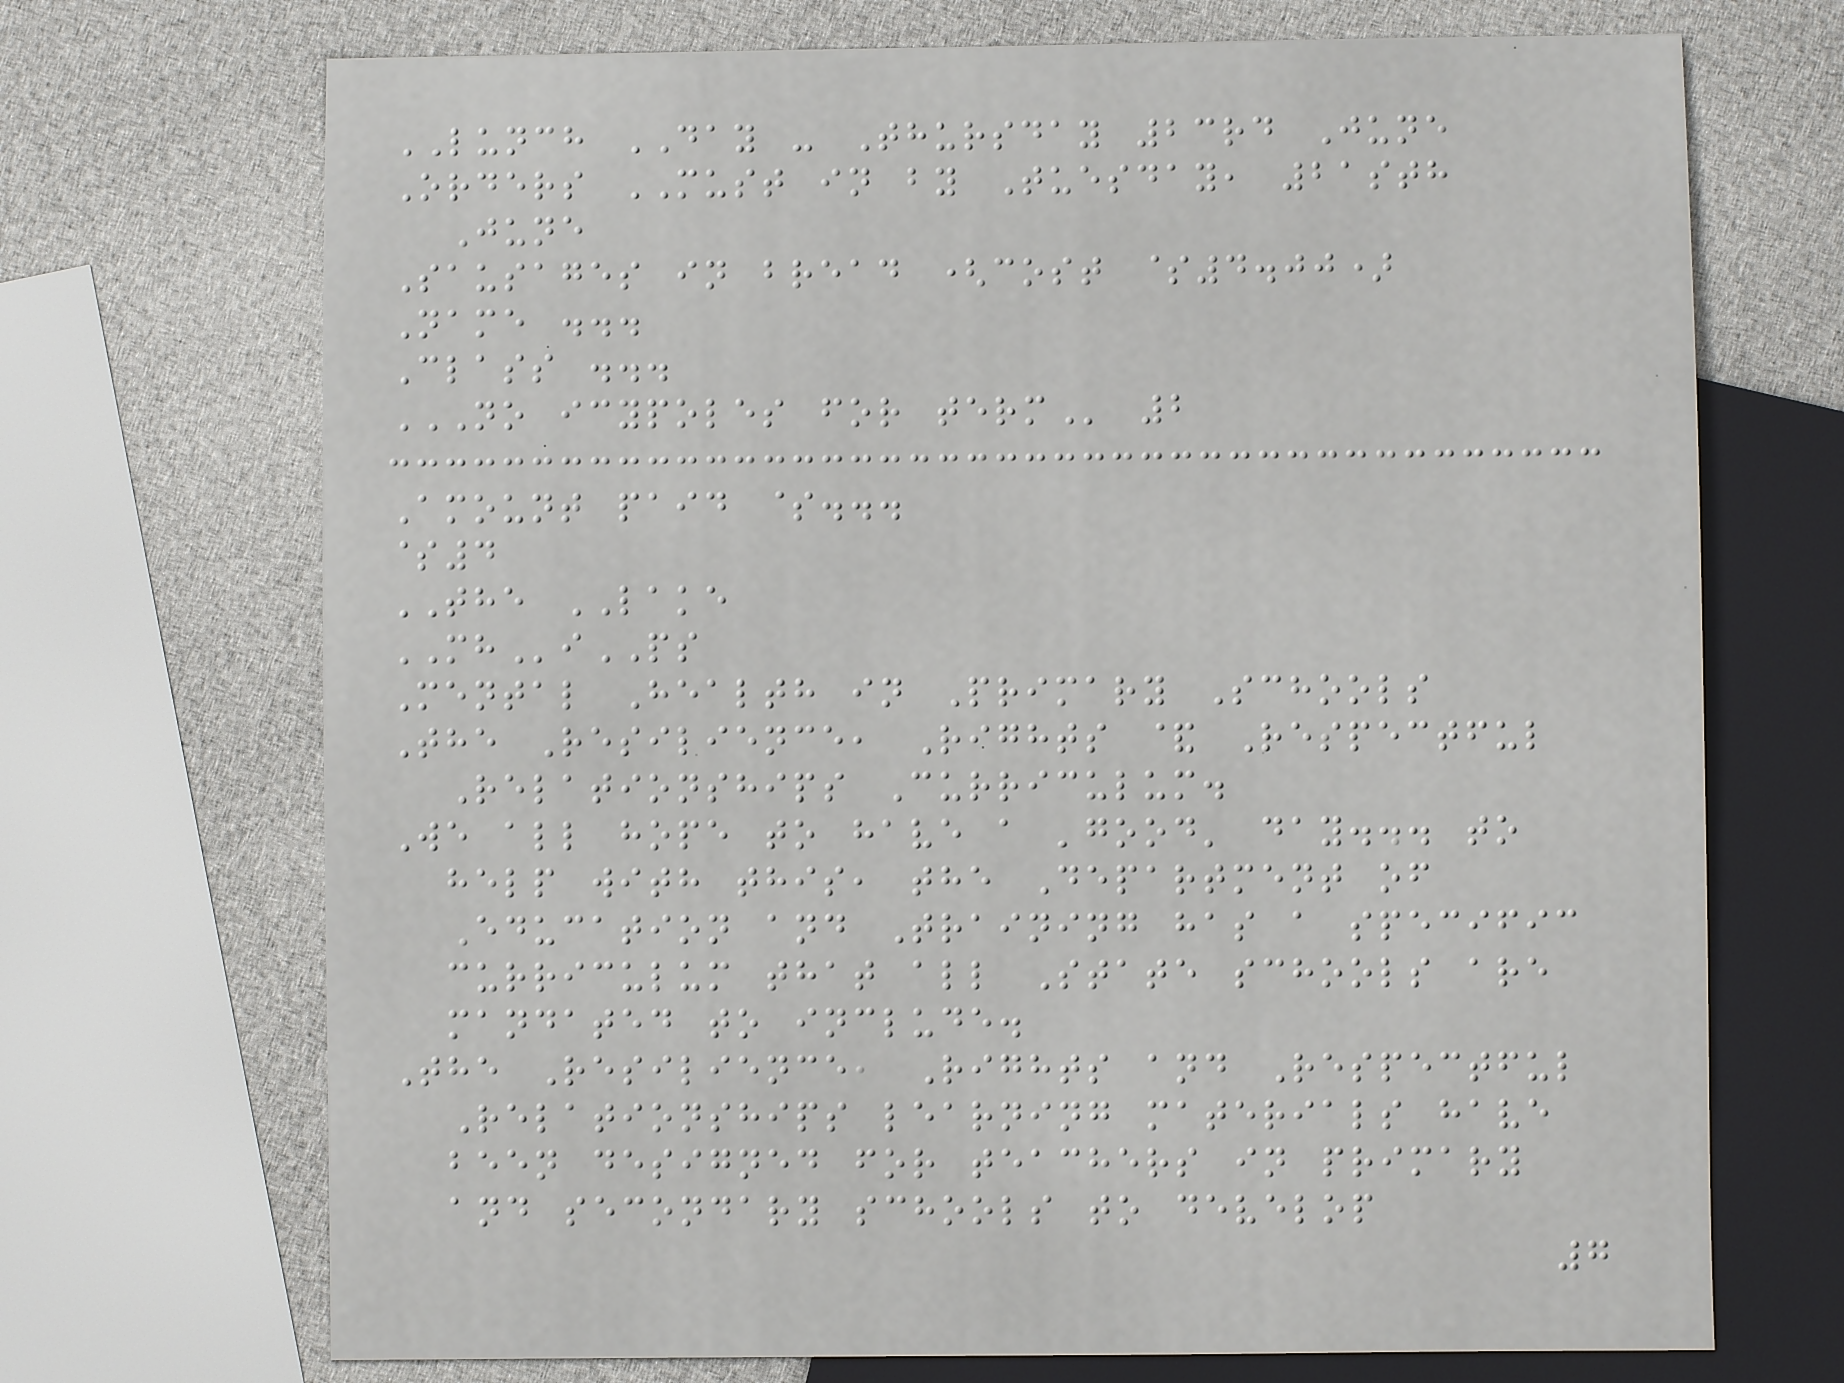LUNCH DAY - Thursday 23rd June
Orders MUST in by Tuesday, 21sth
June
Sausages in bread (cost $4.00)
Name ...
Class ...
NO ICYPOLES FOR TERM 2
Amount paid $...
$4
THE LAKE
MHiPS
Mental Health in Primary Schools
The Resilience, Rights & Respectful
Relationships Curriculum.
We all hope to have a 'good' day... to
help with this, the Department of
Education and Training has a specific
curriculum that all State schools are
mandated to include.
The Resilience, Rights and Respectful
Relationships learning materials have
been designed for teachers in primary
and secondary schools to develop
7
